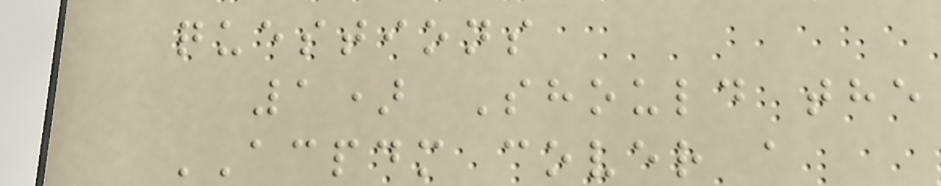questions
1) Should the
ACPDM cover a
